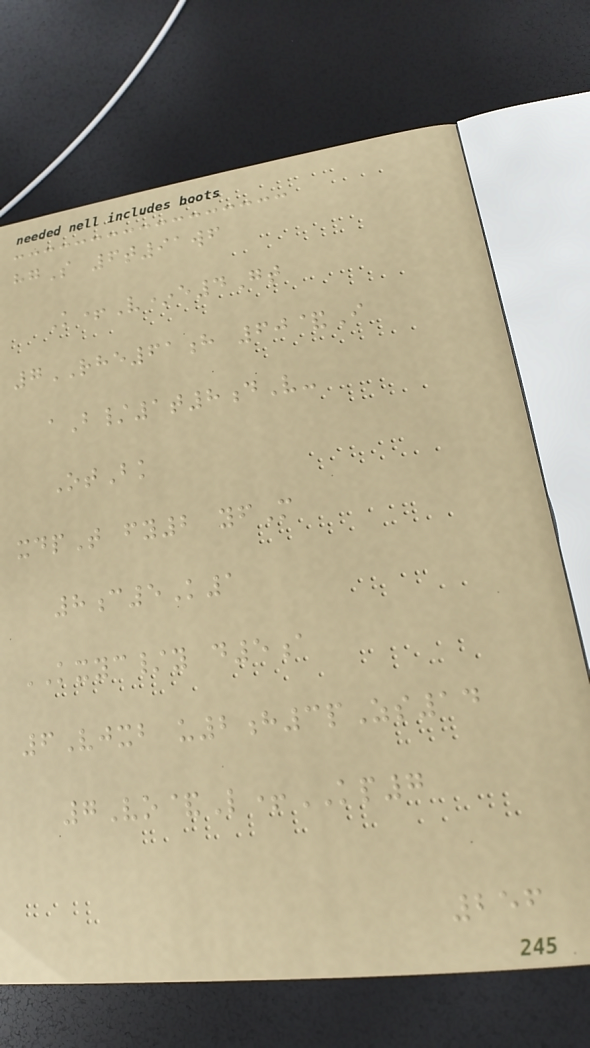hgS 6t91wf
K+V*e4Gt
7RHE61h 60&I
aB/1t8dV-
OtBk
xdpT fy2 yfM
8c5K1
KXYC/y d5a
6Vjxb u2h3pZs14
7Vo&L+KP7
256
